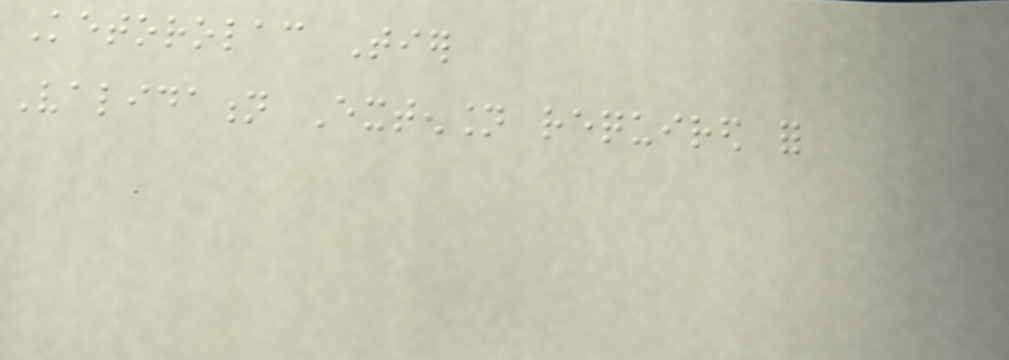Ketorolac Tier
Validation Extension required for
